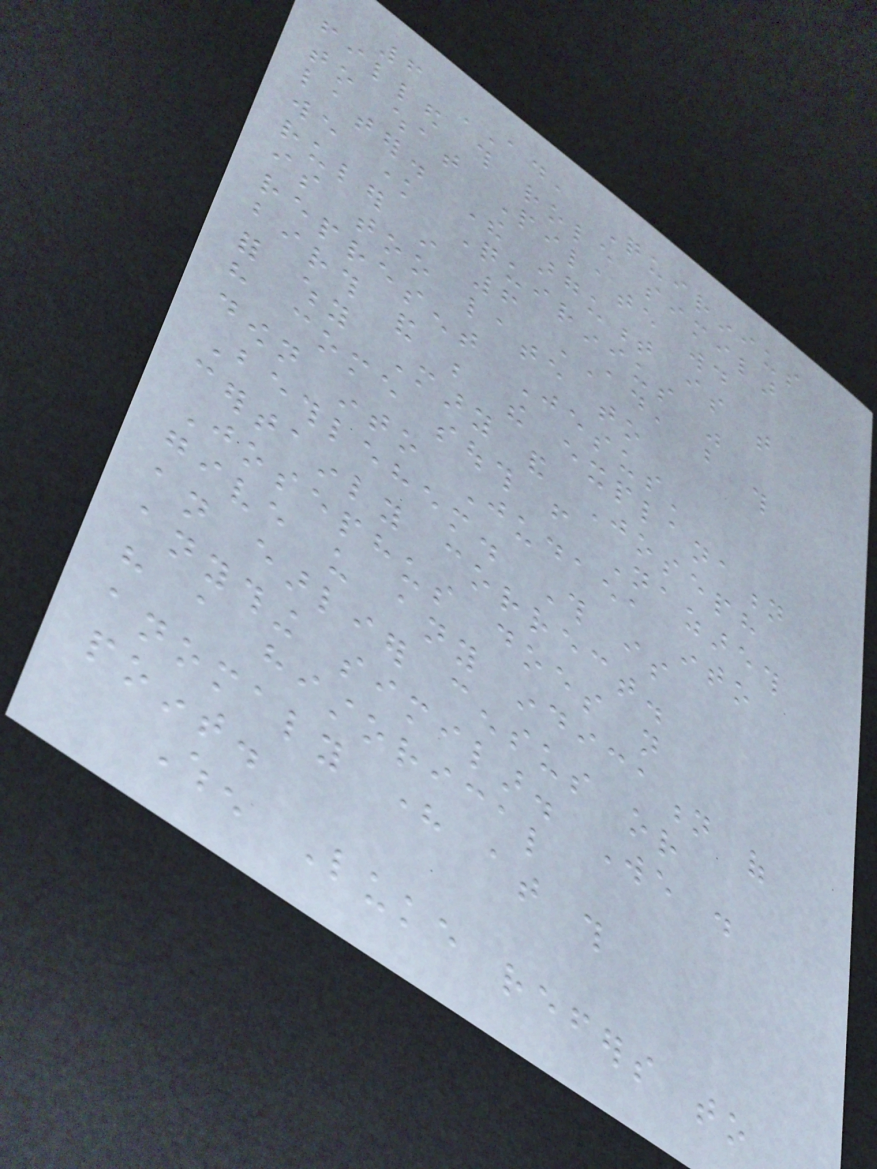6 AD, Quirinius
filled this role similar
to what Pilate would
later. The argument is that
we know Quirinius was
ruler in 6 AD, but this
is too late to
represent Jesus'
birth and be the explanation
for why Mary and Joseph
have come south from Nazareth
down into Judaea into
Bethlehem. This is
certainly correct.
Josephus does not
give us any indication of
an earlier census or
anything similar. We do
have a historical
anomaly here at this
point.
When Luke refers to
